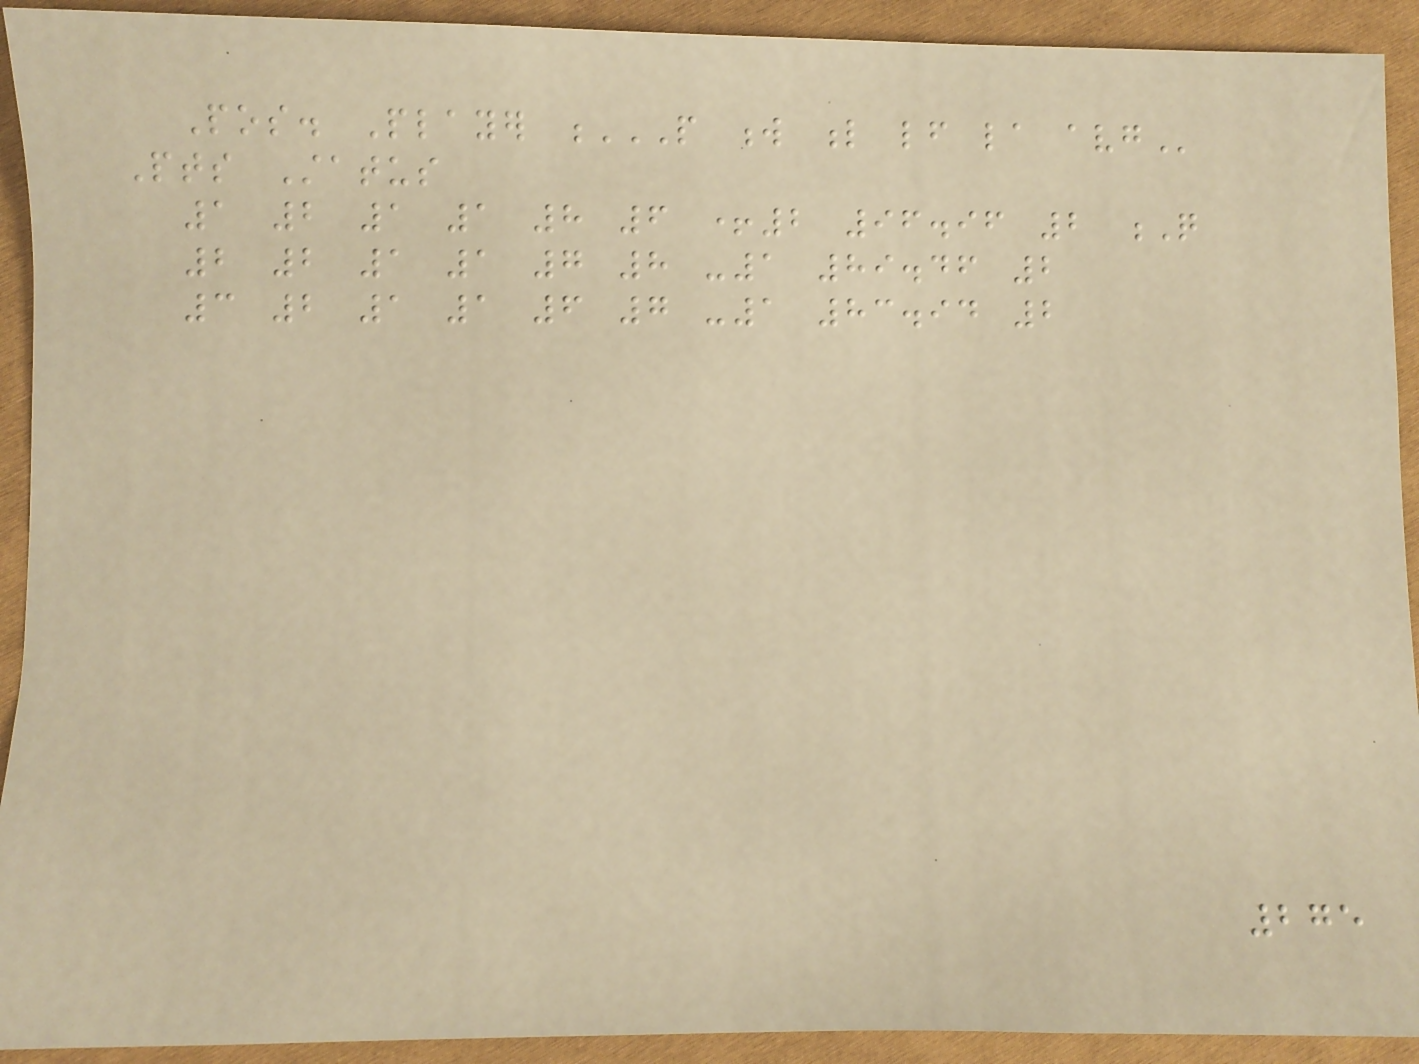Pos. Player P W L LF LA AVG
Pts Status
1 2 1 1 8 6 +2 96.96 2 Q
2 2 1 1 7 8 -1 89.46 2
3 2 1 1 6 7 -1 83.94 2
275
